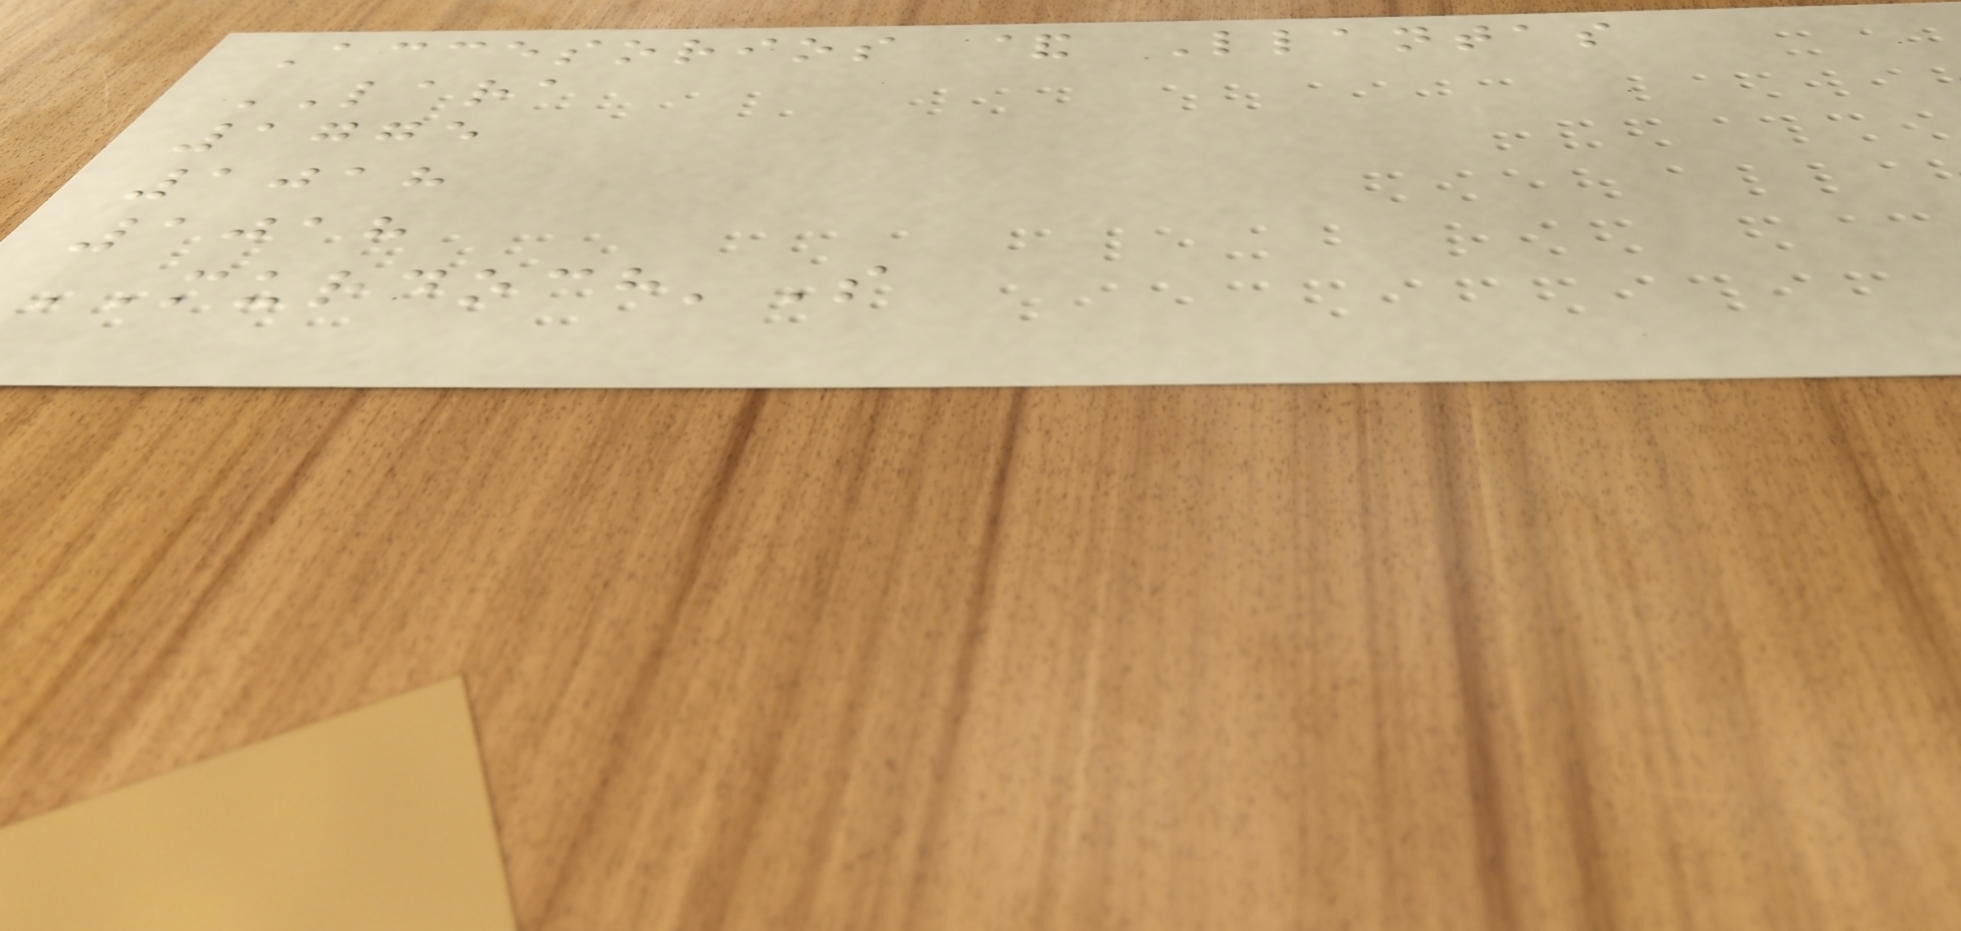Accesorios & Llantas
LARA
1775
1018
1018
MURDOCH'S
